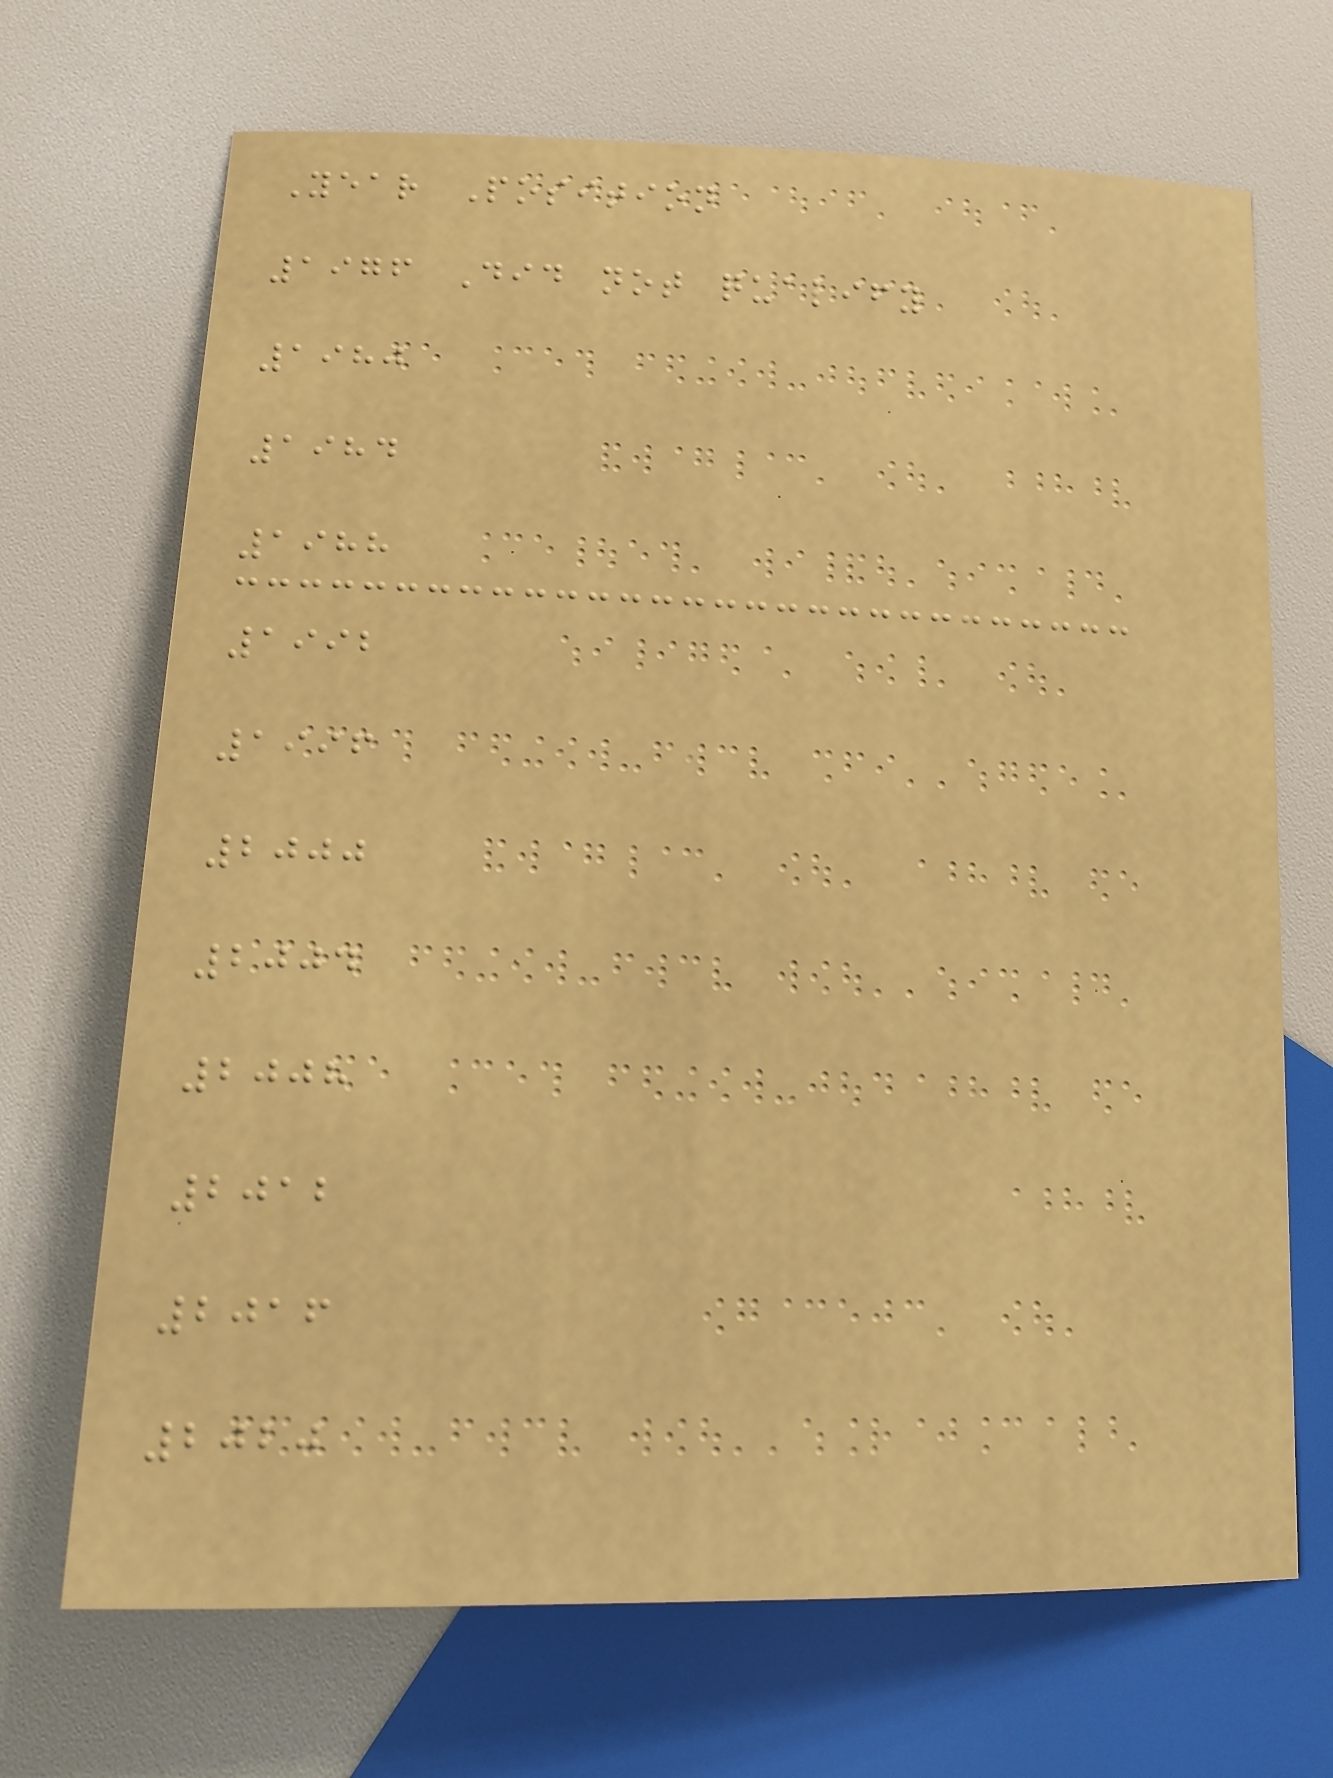Year Position
1976 Did not qualify
1980
1984
1988
1992
1996
2000
2004
2008
2012
2016
2020
